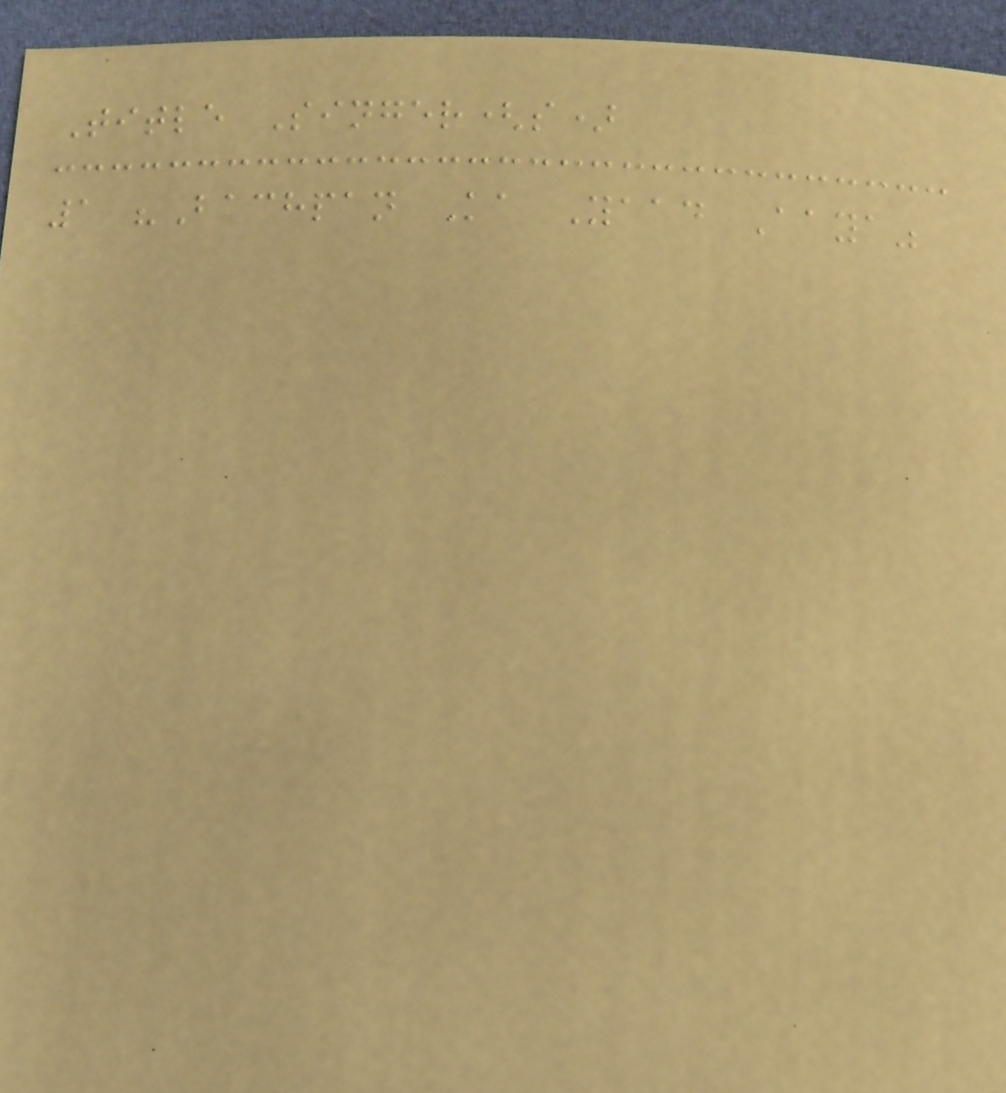Title Singer(s)
1 "Bachpan Ka Yaad Aaya"
